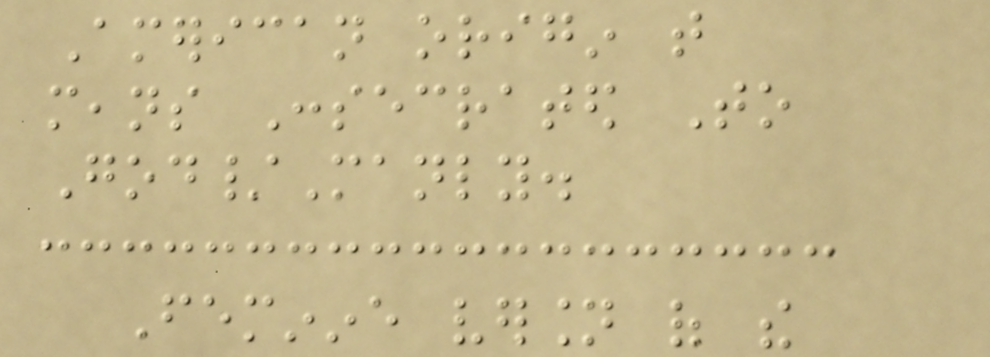American origin that
means Consecrated To
God/Manly.
Feminine version of the
